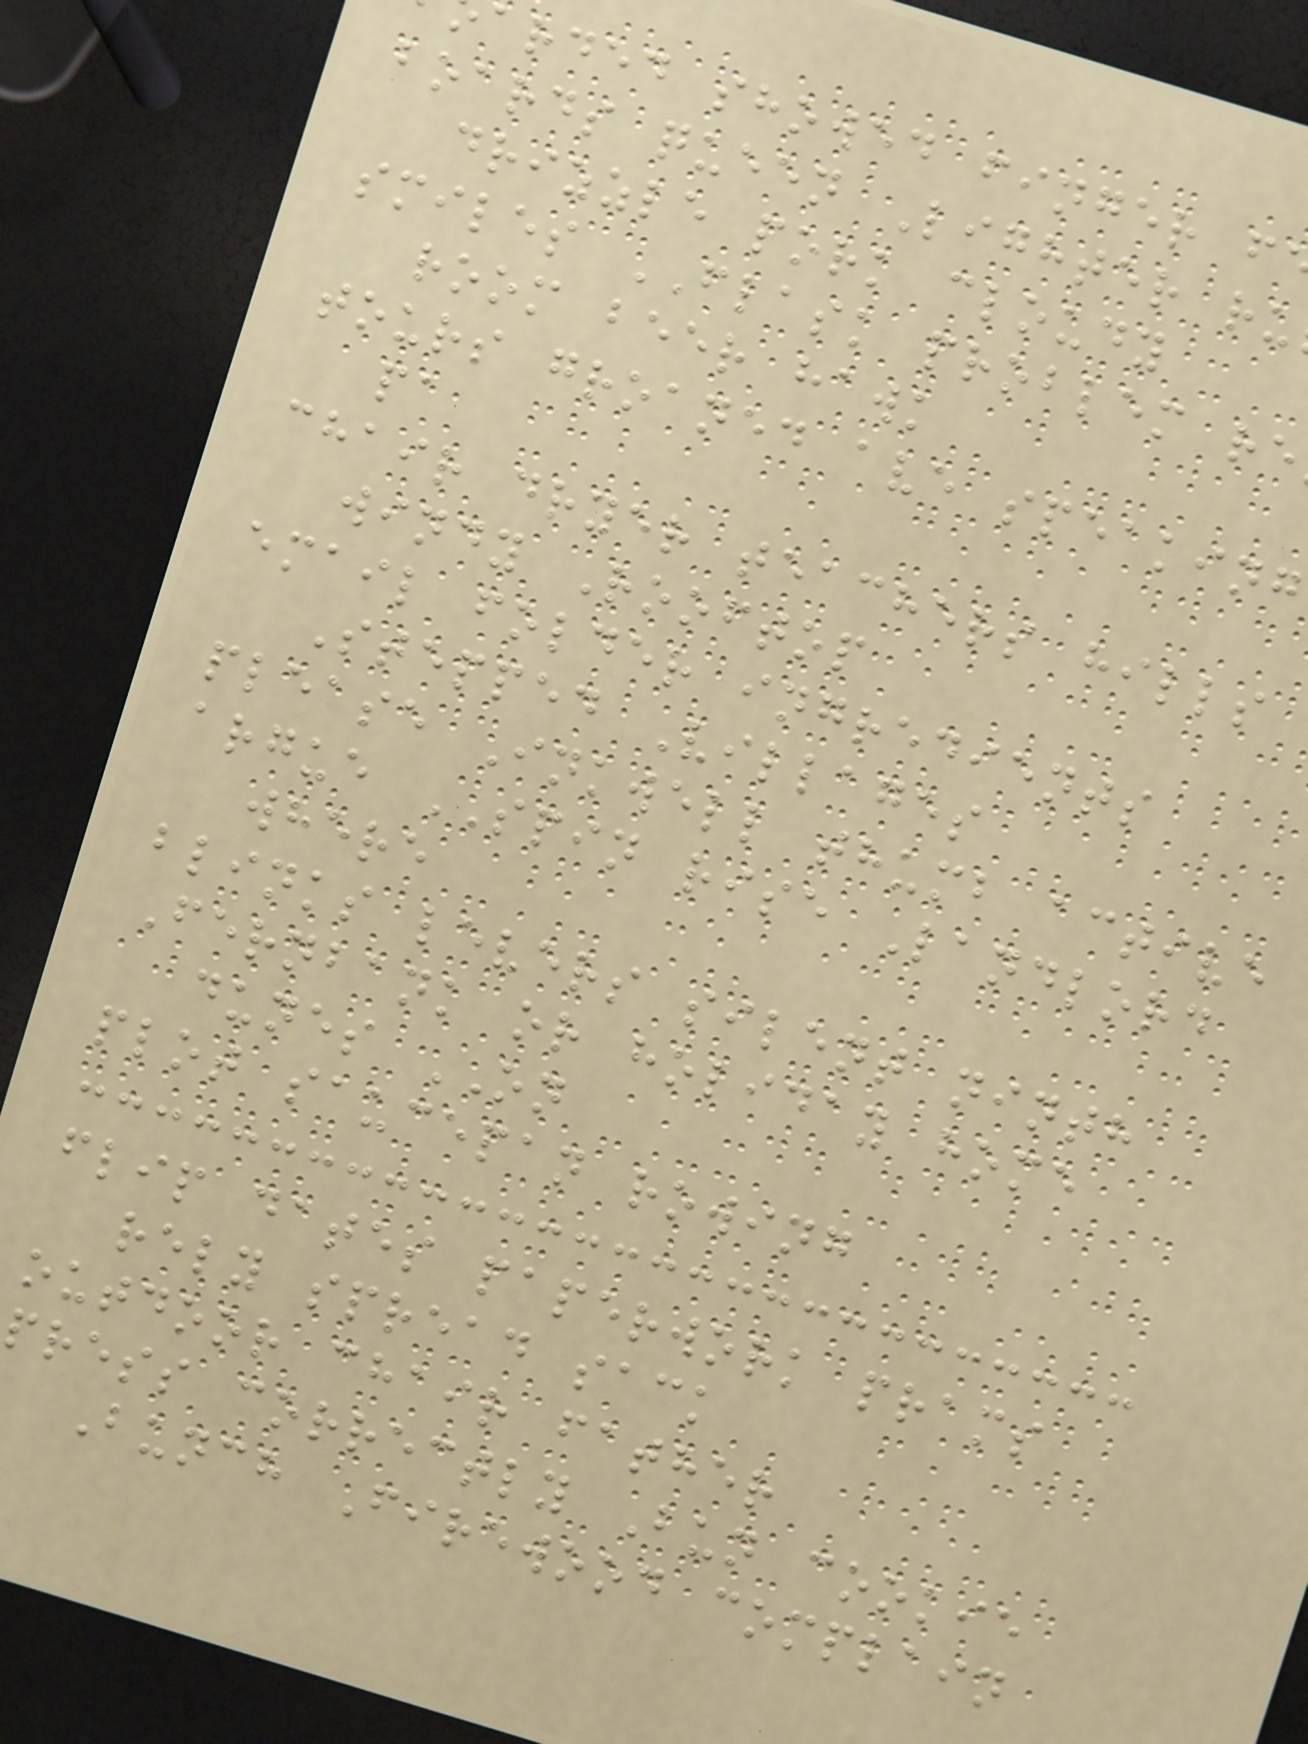arded showed finger f
boards queen Lighter ru
drizzle pork cloudy
smiles FLASK problem re
room beer hawk
tours groaned ave speaking
pa
chair dryer teachers hills
windy Rooftop
email folder ingredients
Stepped Villages
please Inkwell thumb active
argue SPIN rise Landlord
where
blinks levers silent ninth
Fernbank or holiday home
dunes ON
plot saucepan rowing
flip dates paperwork prams
rely spread sack
outdoor chair father
press correctly Bun cookie
Bunch Firewood complain
